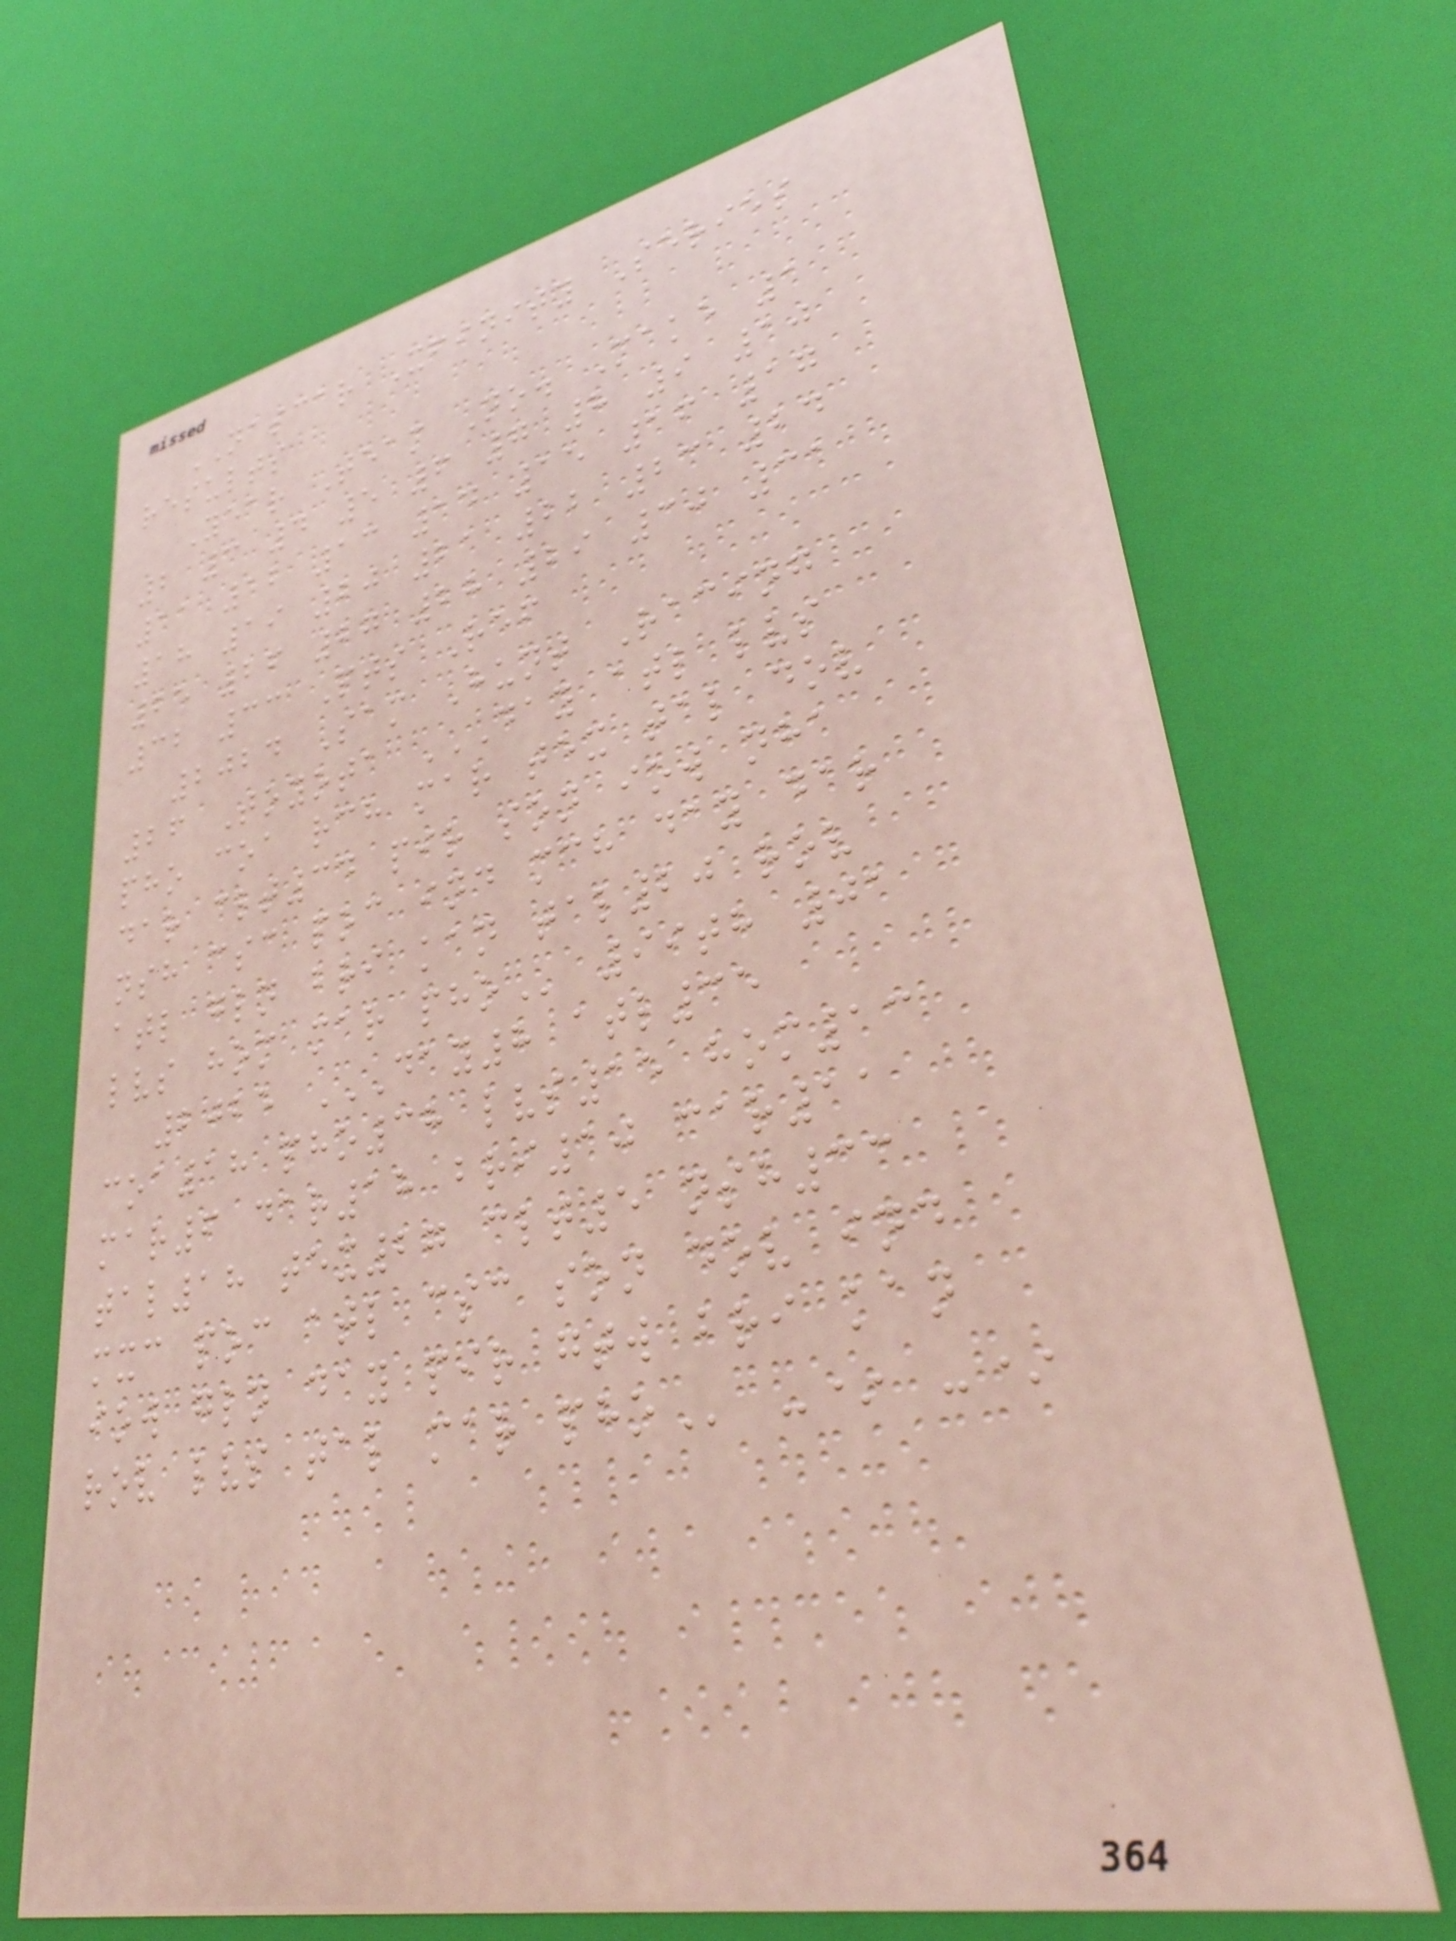NASCAR Xfinity Series
results
Year Team No. Make 1
2 3 4 5 6 7 8 9 10
11 12 13 14 15 16 17
18 19 20 21 22 23 24
25 26 27 28 29 30 31
32 33 Pts Ref
2024 Sam Hunt Racing
26 Toyota DAY ATL LVS
PHO COA RCH MAR TEX TAL DOV
DAR CLT34 PIR SON IOW NHA
NSH CSC POC IND MCH DAY DAR
ATL GLN BRI KAN TAL20 ROV
LVS HOM MAR PHO 99th 01
2025 DAY8 ATL35
COA18 PHO38 LVS15 HOM13
MAR6 DAR18 BRI10 CAR11
TAL18 TEX27 CLT5 NSH33
MXC POC ATL CSC SON DOV IND
IOW GLN DAY PIR GTW BRI KAN
ROV LVS TAL MAR PHO -* -*
